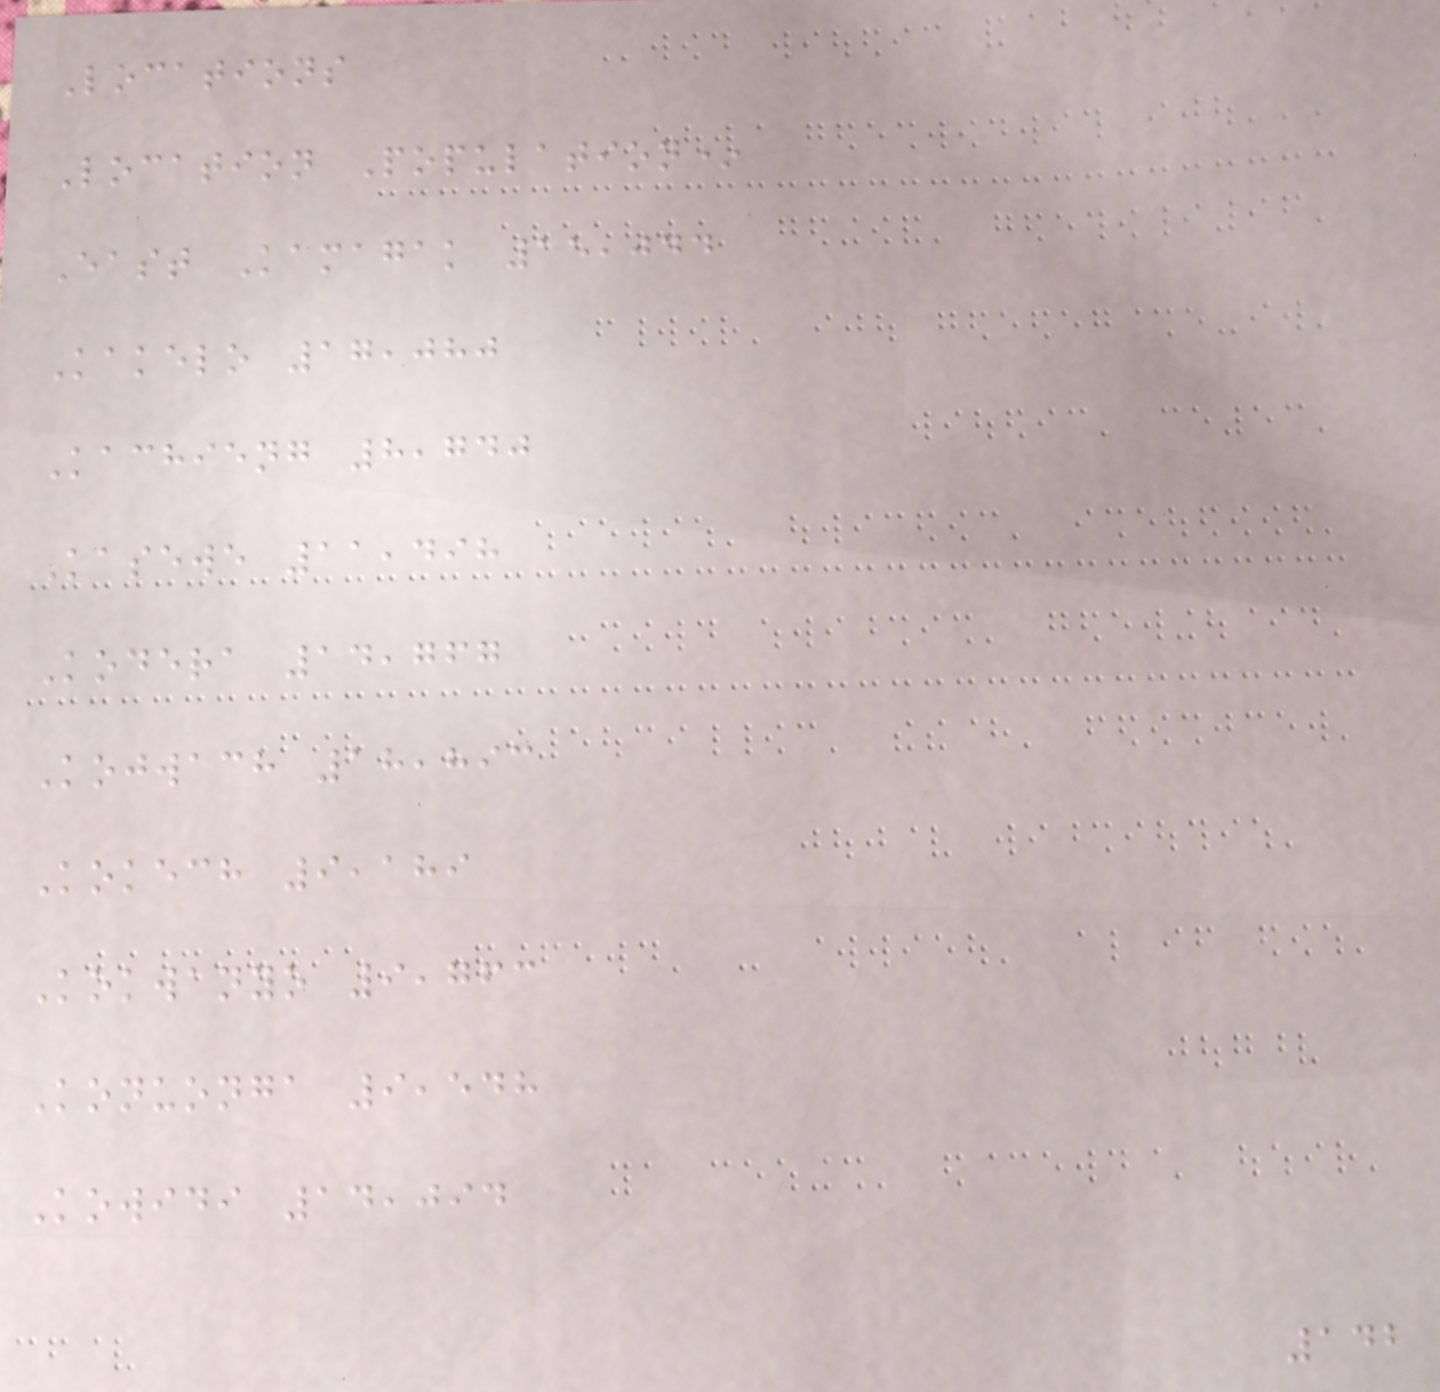Locations
Location Population*
East Kamagak 15,044
Kakelo 17,080
Kachieng 8,740
Kasewe 11,498
Kodera 14,767
Kojwach 18,893
Kokech 9,189
Kokwanyo 9,763
Konuonga 9,548
Kowidi 14,094
142
